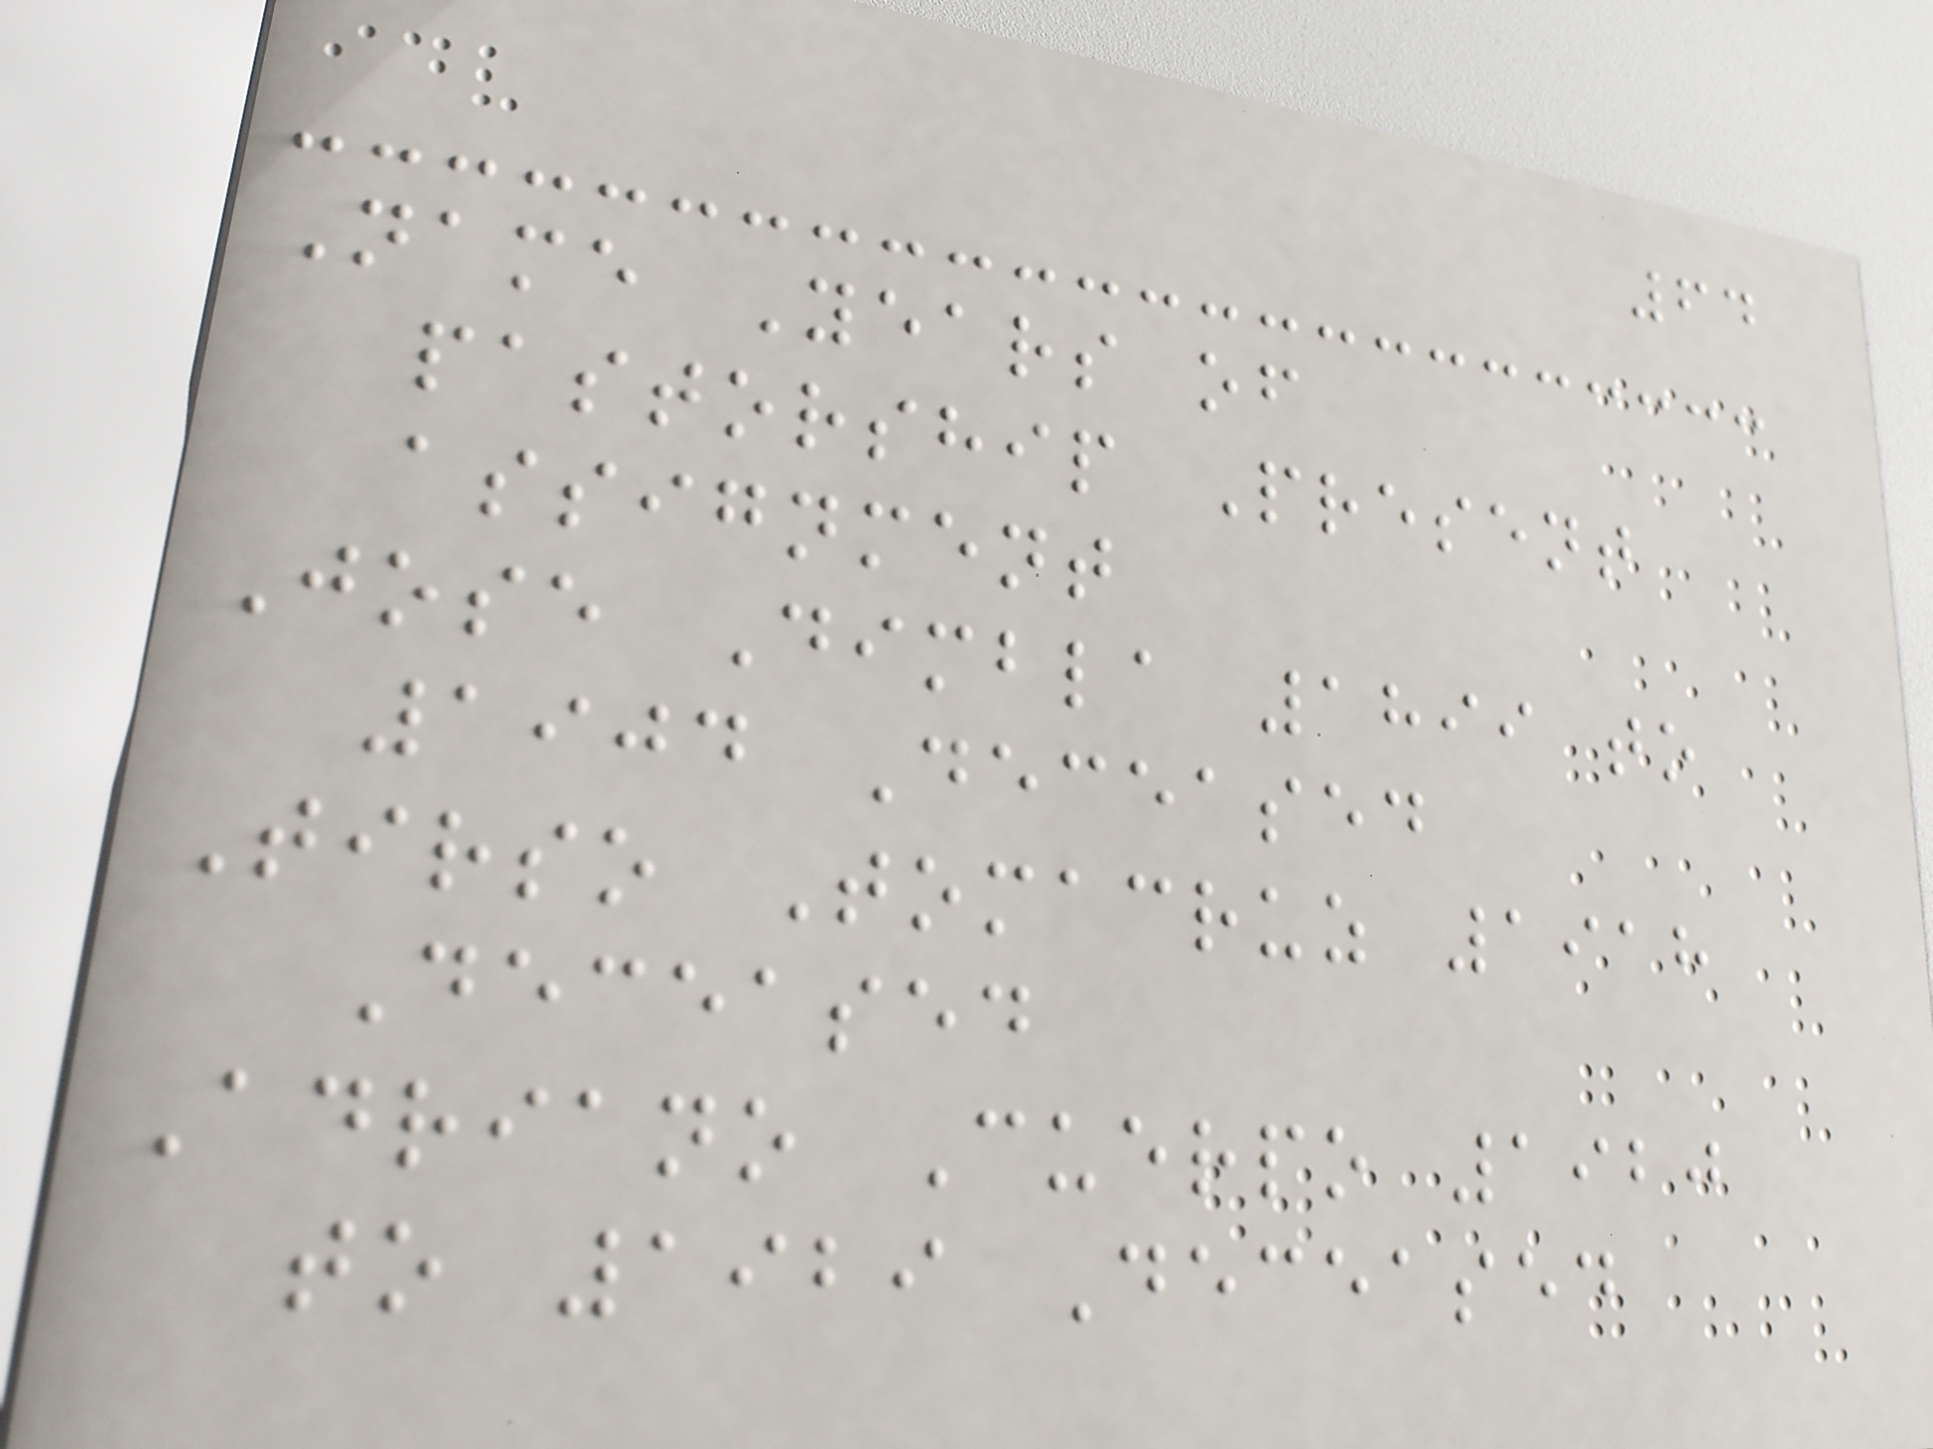64
Name Years of
pastorship Present
assignment
Jose Dimbla 1899 to
1904 Deceased
Tirso Tomacruz 1918
Deceased
Adriano Cuerpo 1920
to 1929 Deceased
